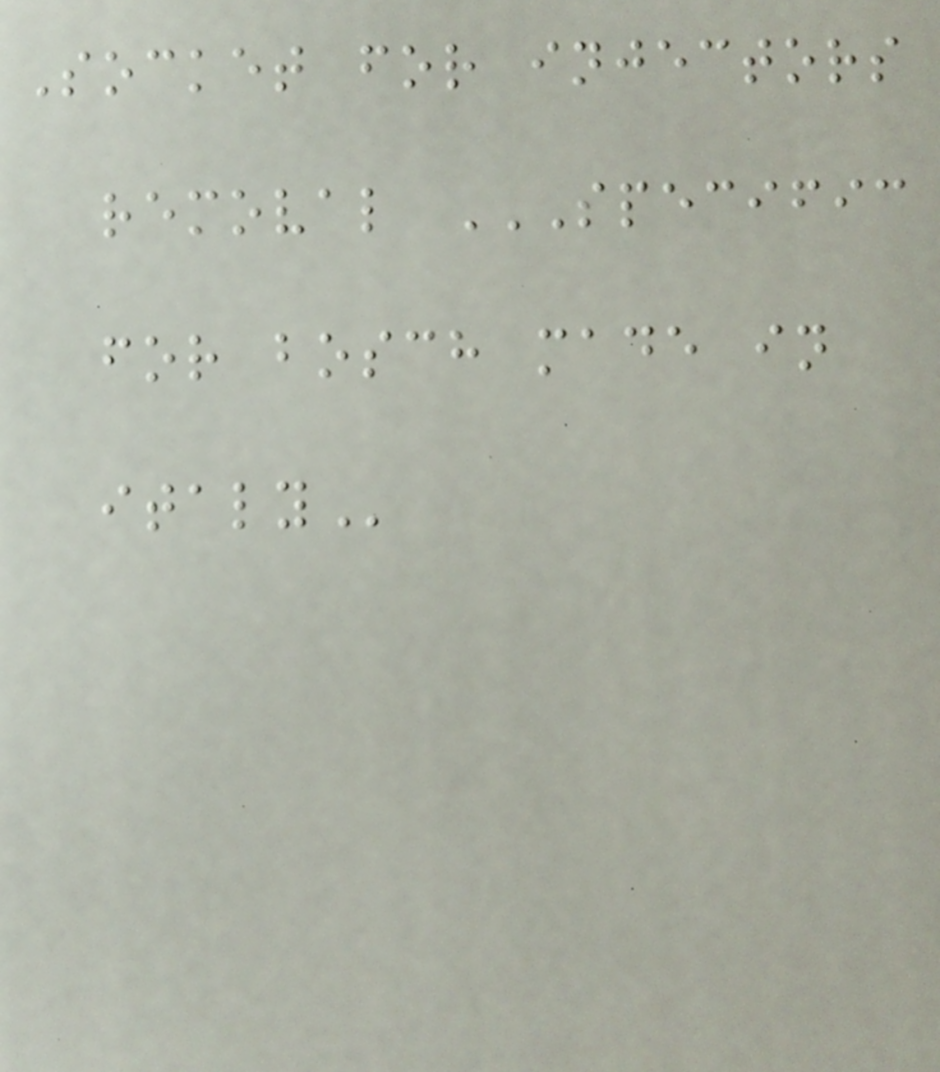Socket for injectors
removal SPECIFIC
FOR BOSCH MADE IN
ITALY
